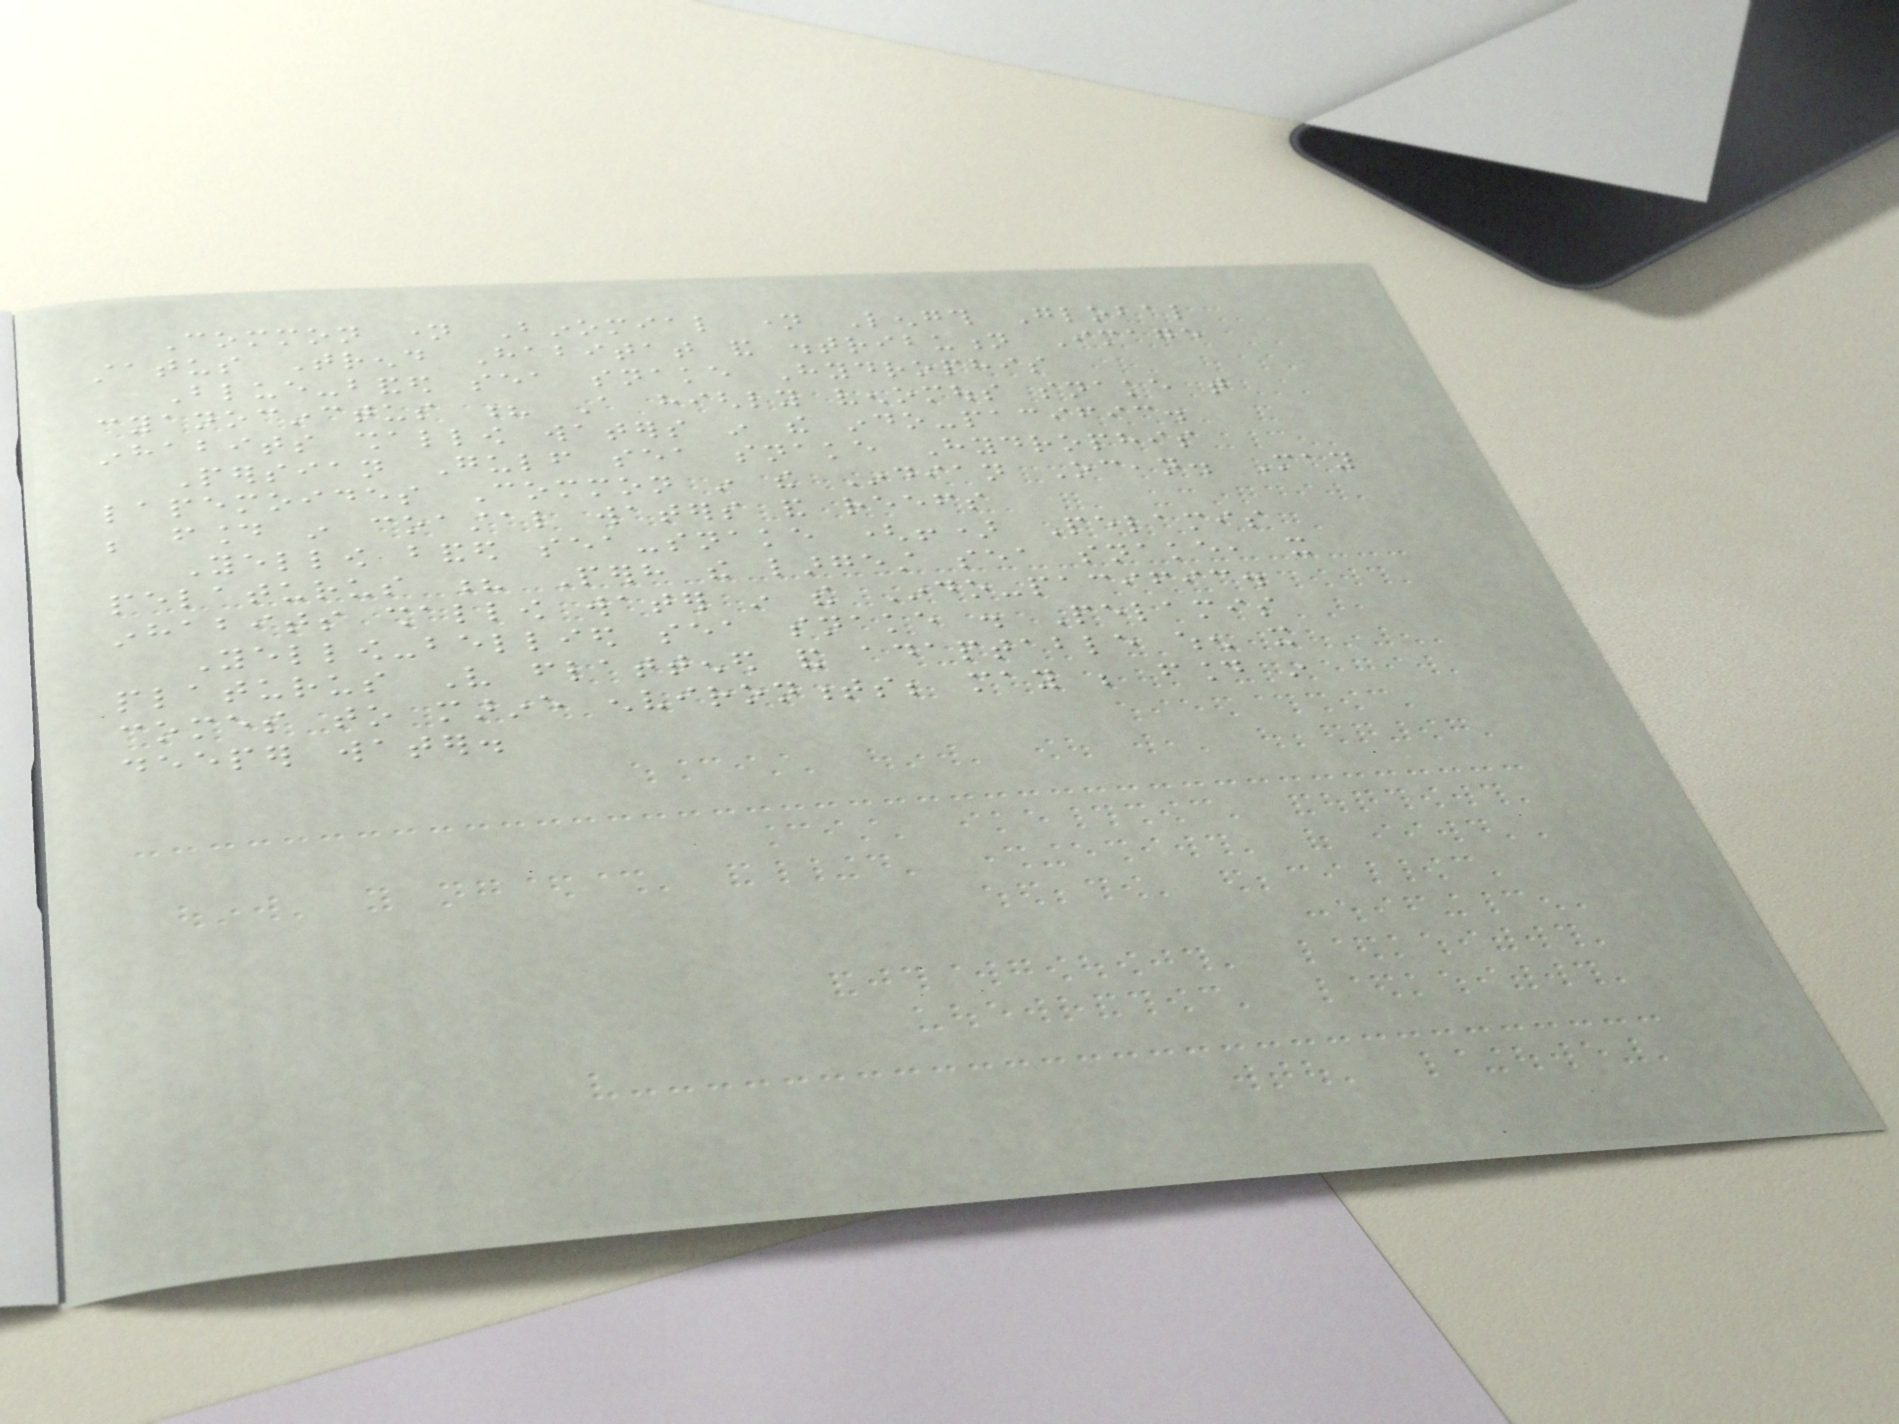Common name Binomial name Length Global
status Trend Habitat and distribution Image
Blue-banded sea snake Hydrophis
cyanocinctus ? A highly venomous snake that
inhabits shallow waters in the indo-pacific.
Persian Gulf sea snake Hydrophis
lapemoides Common in the Indian Ocean. May
be found in coastal waters and reefs
Yellow banded sea-snake (!) Pelamis
pelaturus ? Perhaps the largest sea snake, it
inhabits shallow water in the Indo-pacific.
Yellow-bellied sea snake . Pelamis
platurus Very flattened and adaptable when it
comes to marine environments; may be found in
deeper water.
